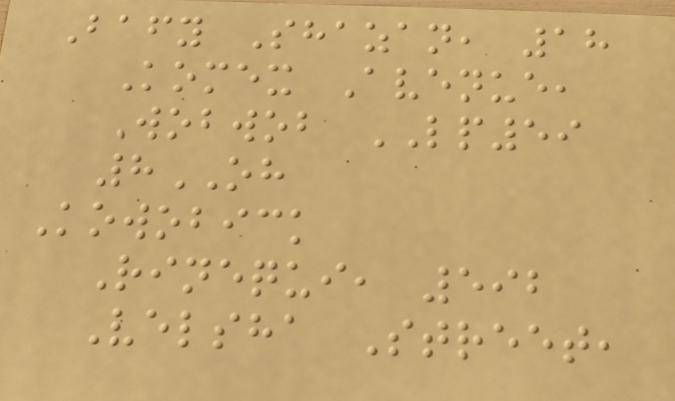Bafy Shazan, 18
Komex Avenue,
Wobwob LP59
8OH
Kowobick
Rinequi, 592
Velsha Street,
